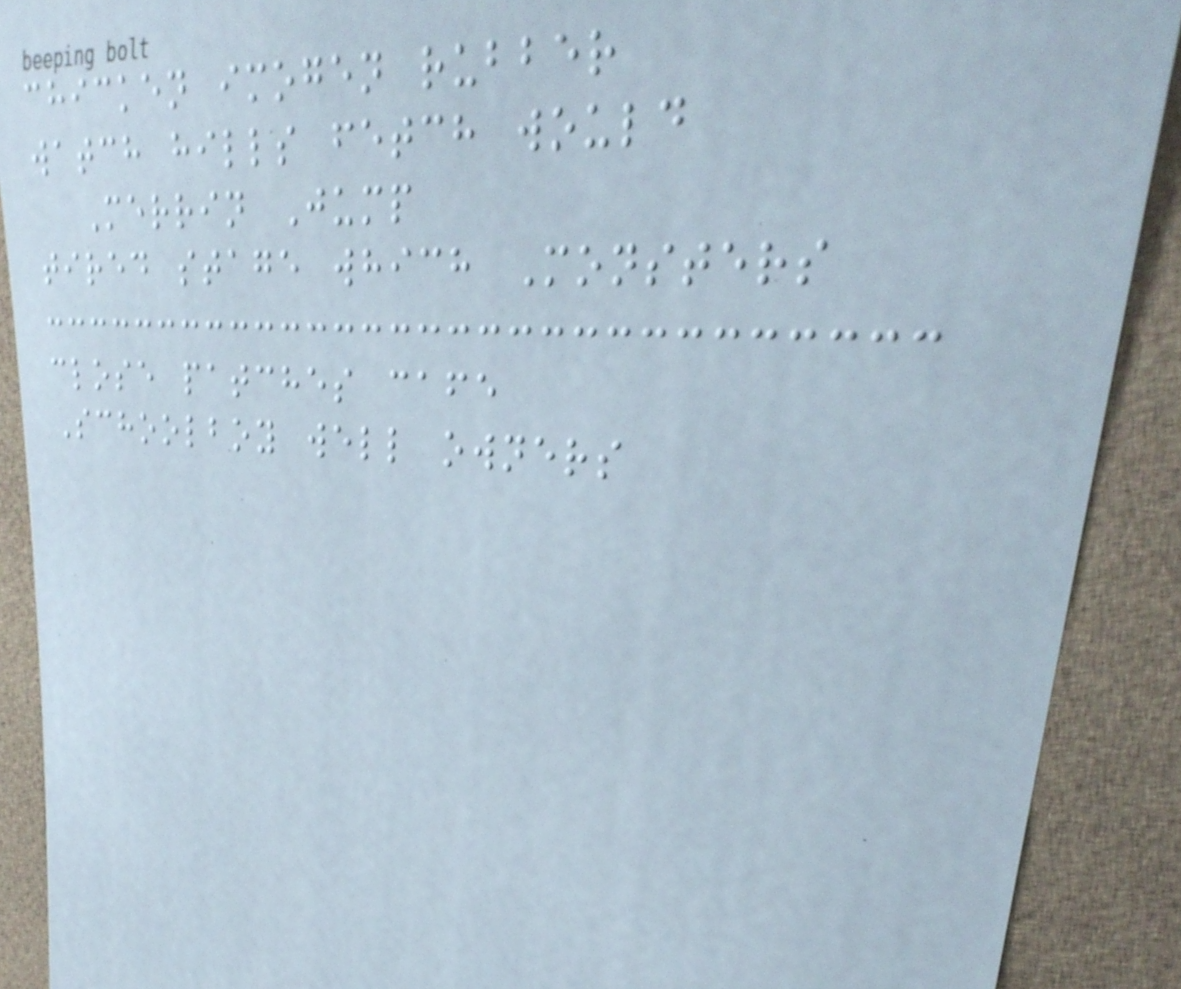chicken imogen rubber
watch hills fetch would
Merrin Jump
tired stage which Monsters
close patches cafe
Schoolboy well owners
